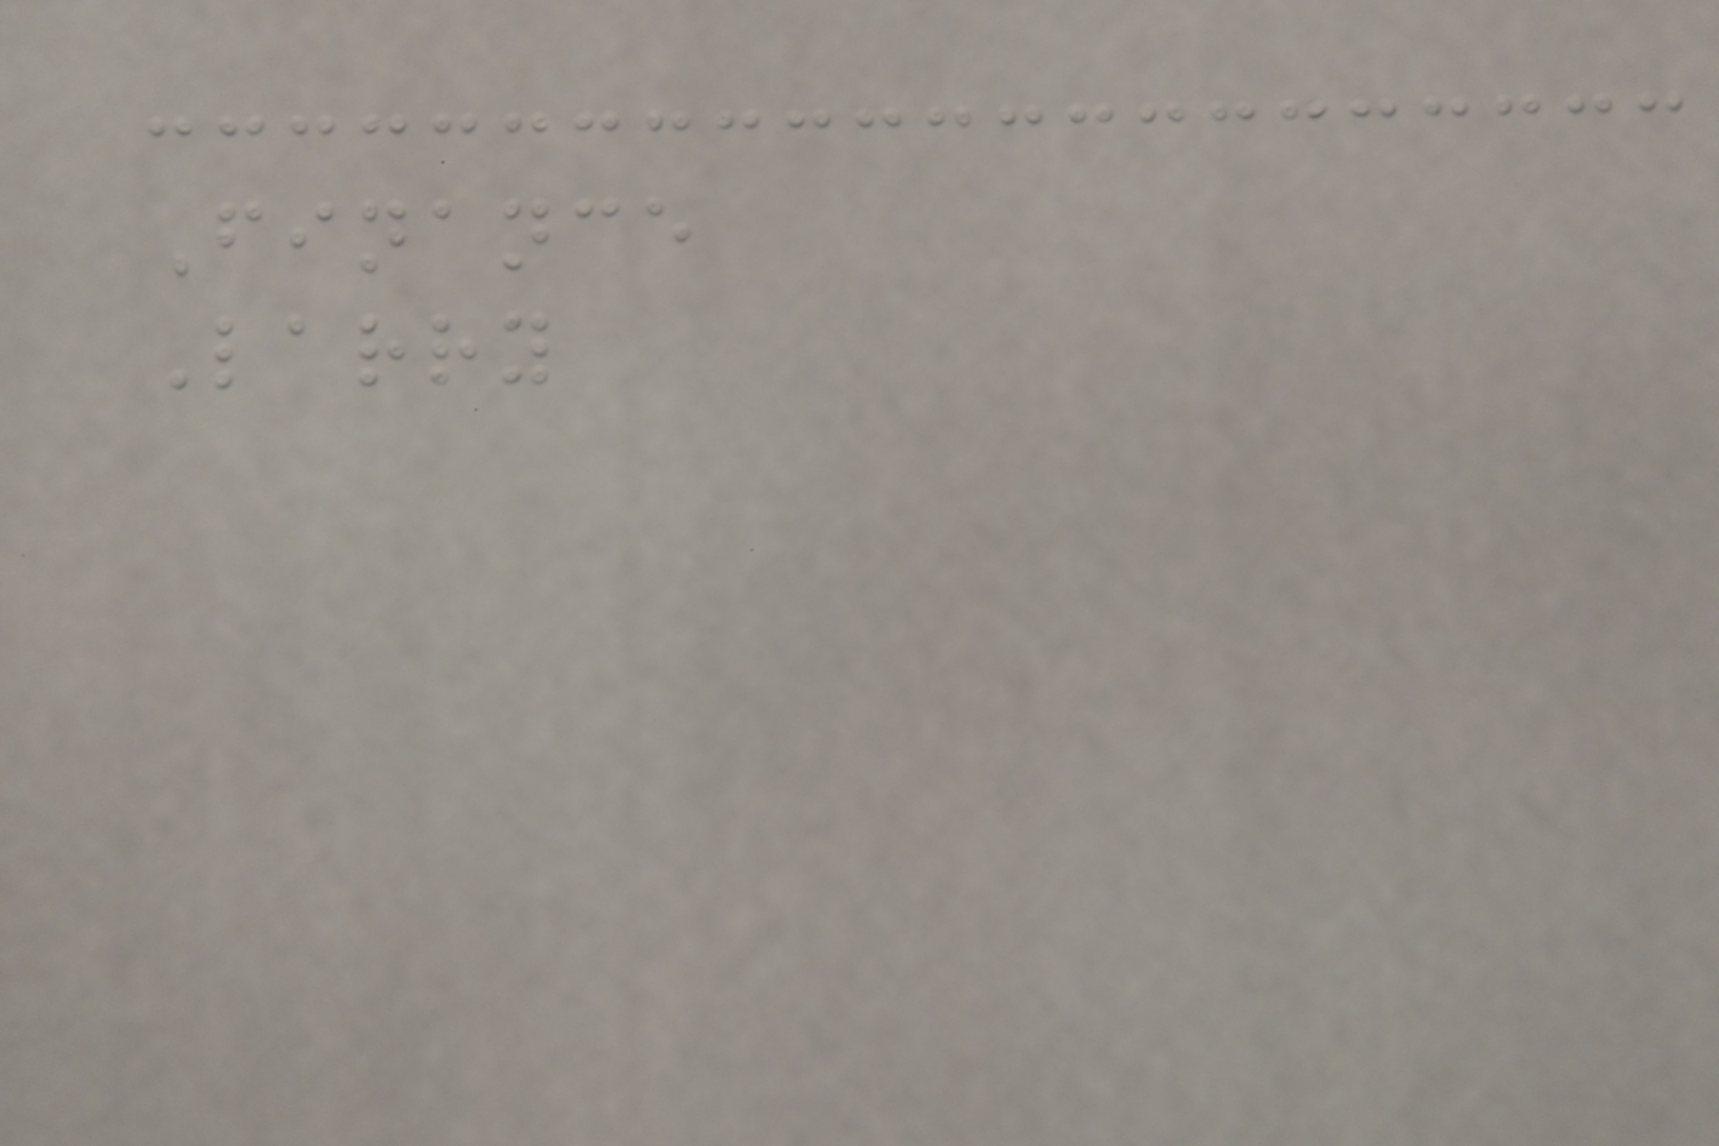Finance
Larry
